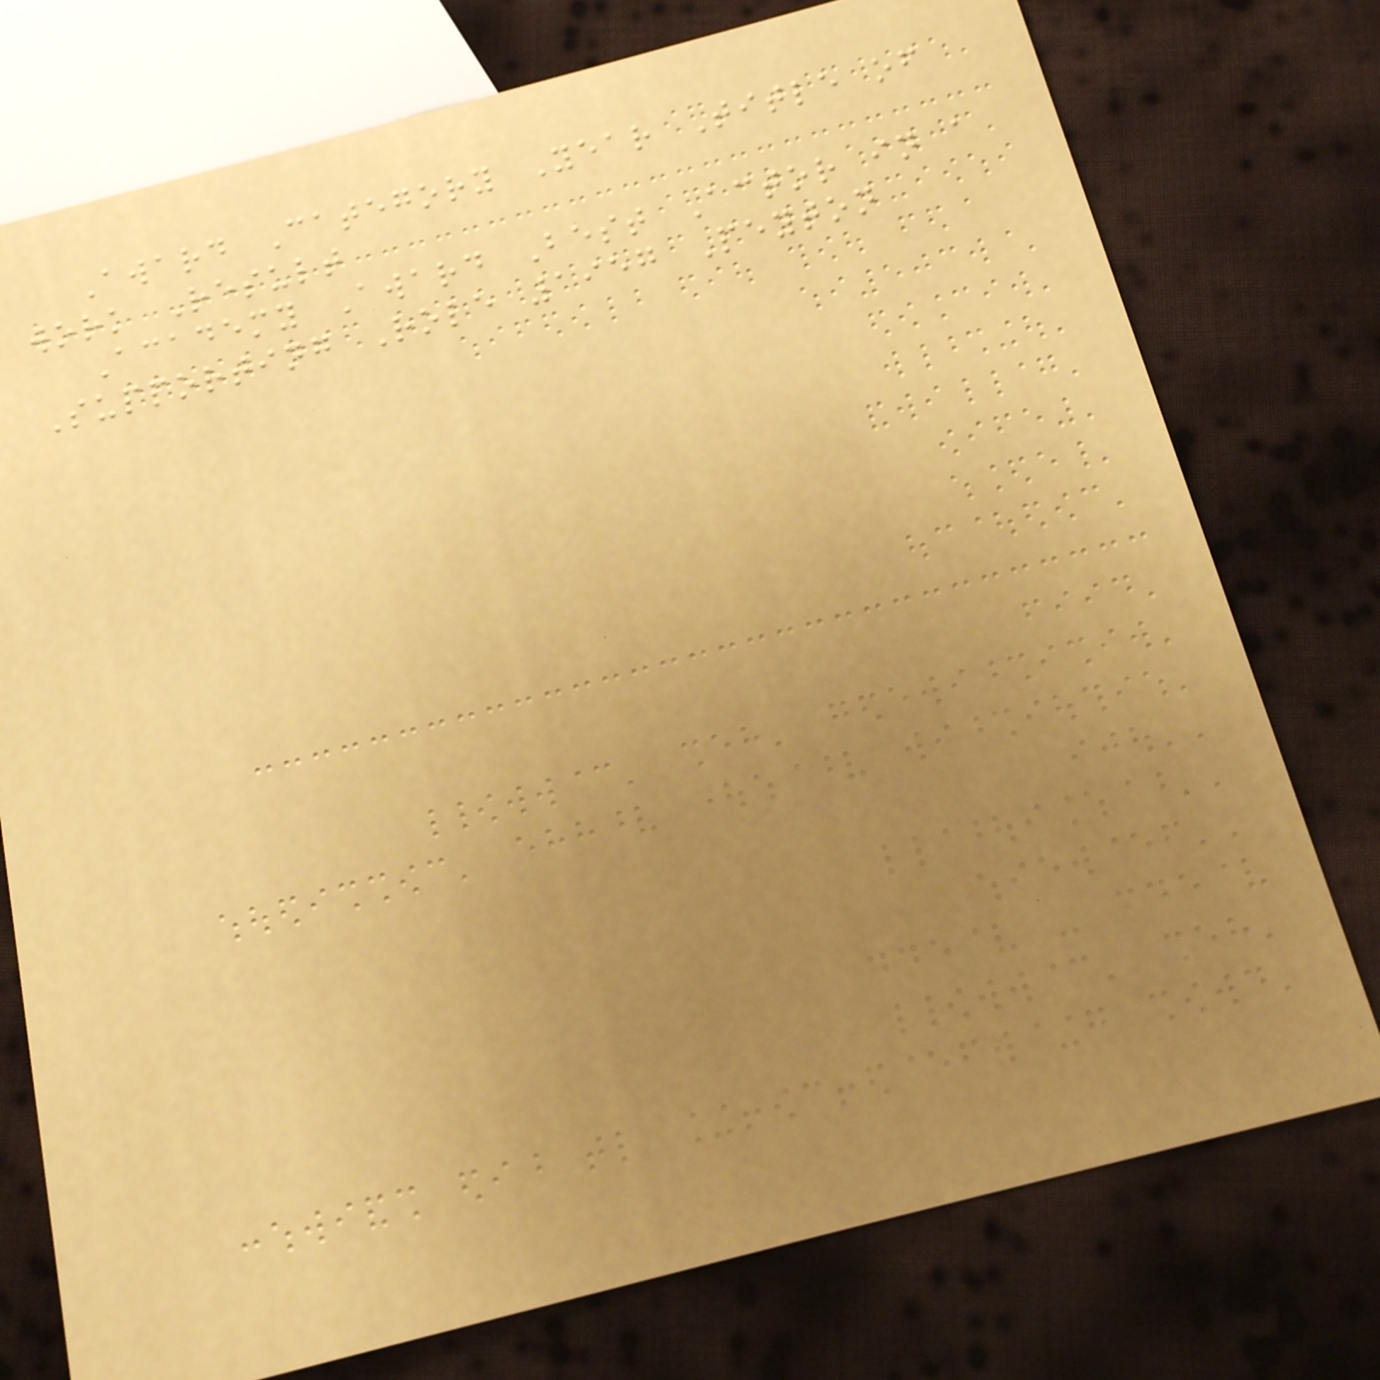Award Category Year Title of
work Result
Academy Award Best Actor in a
Supporting Role 1957 Peyton
